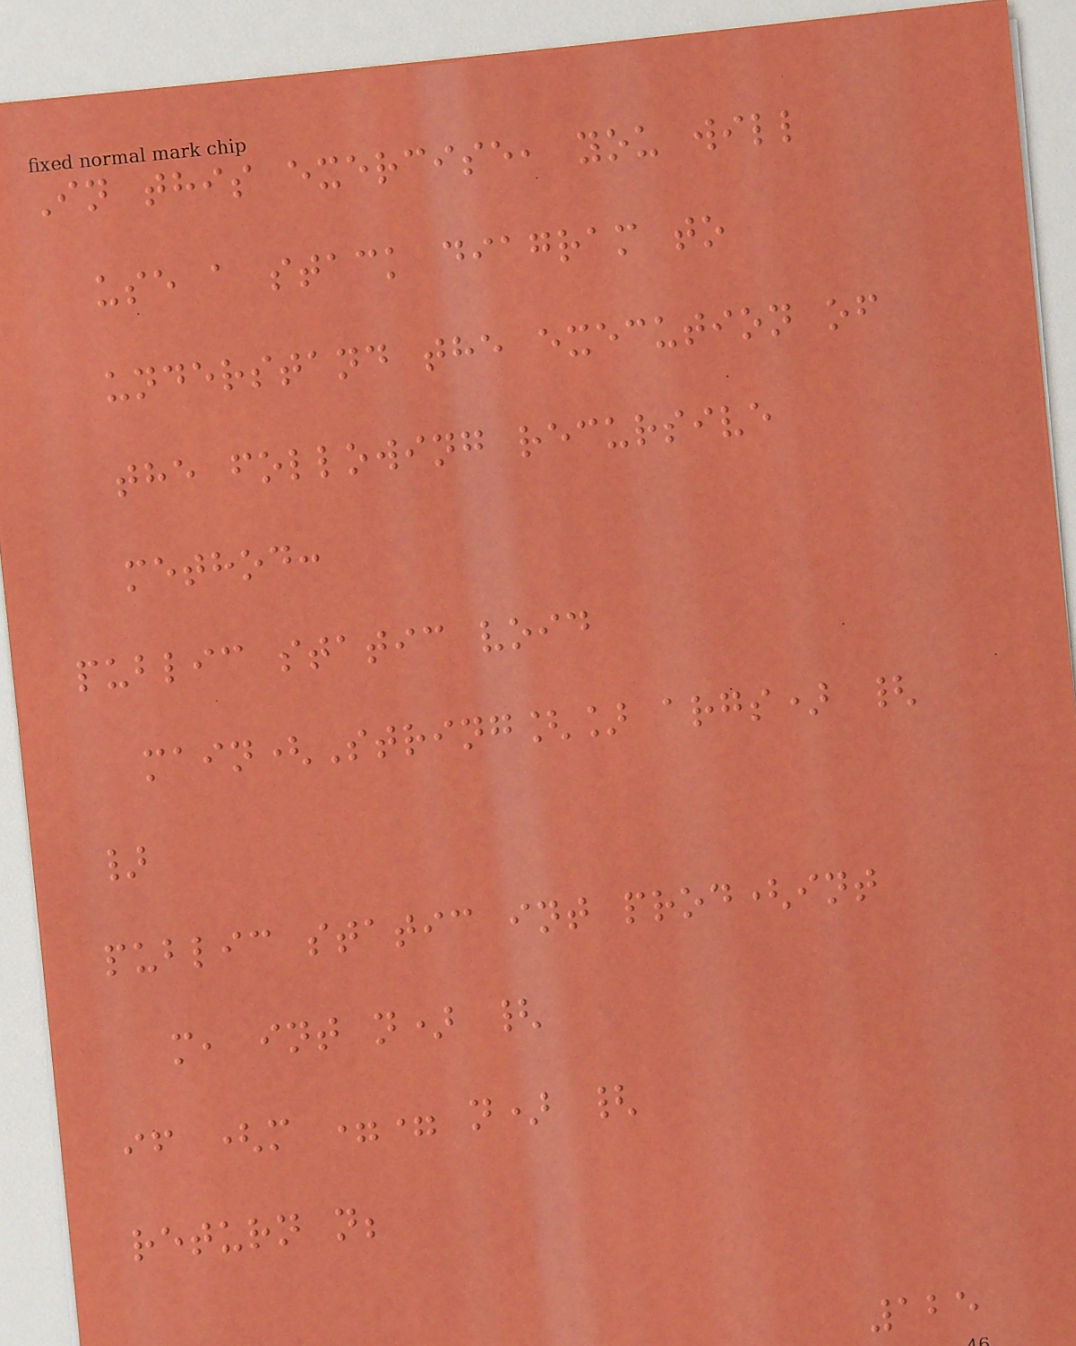In this exercise, you will
use a stack diagram to
understand the execution of
the following recursive
method:
public static void
main(String[] args) {
}
public static int prod(int
m, int n) {
if (m == n) {
return n;
125
